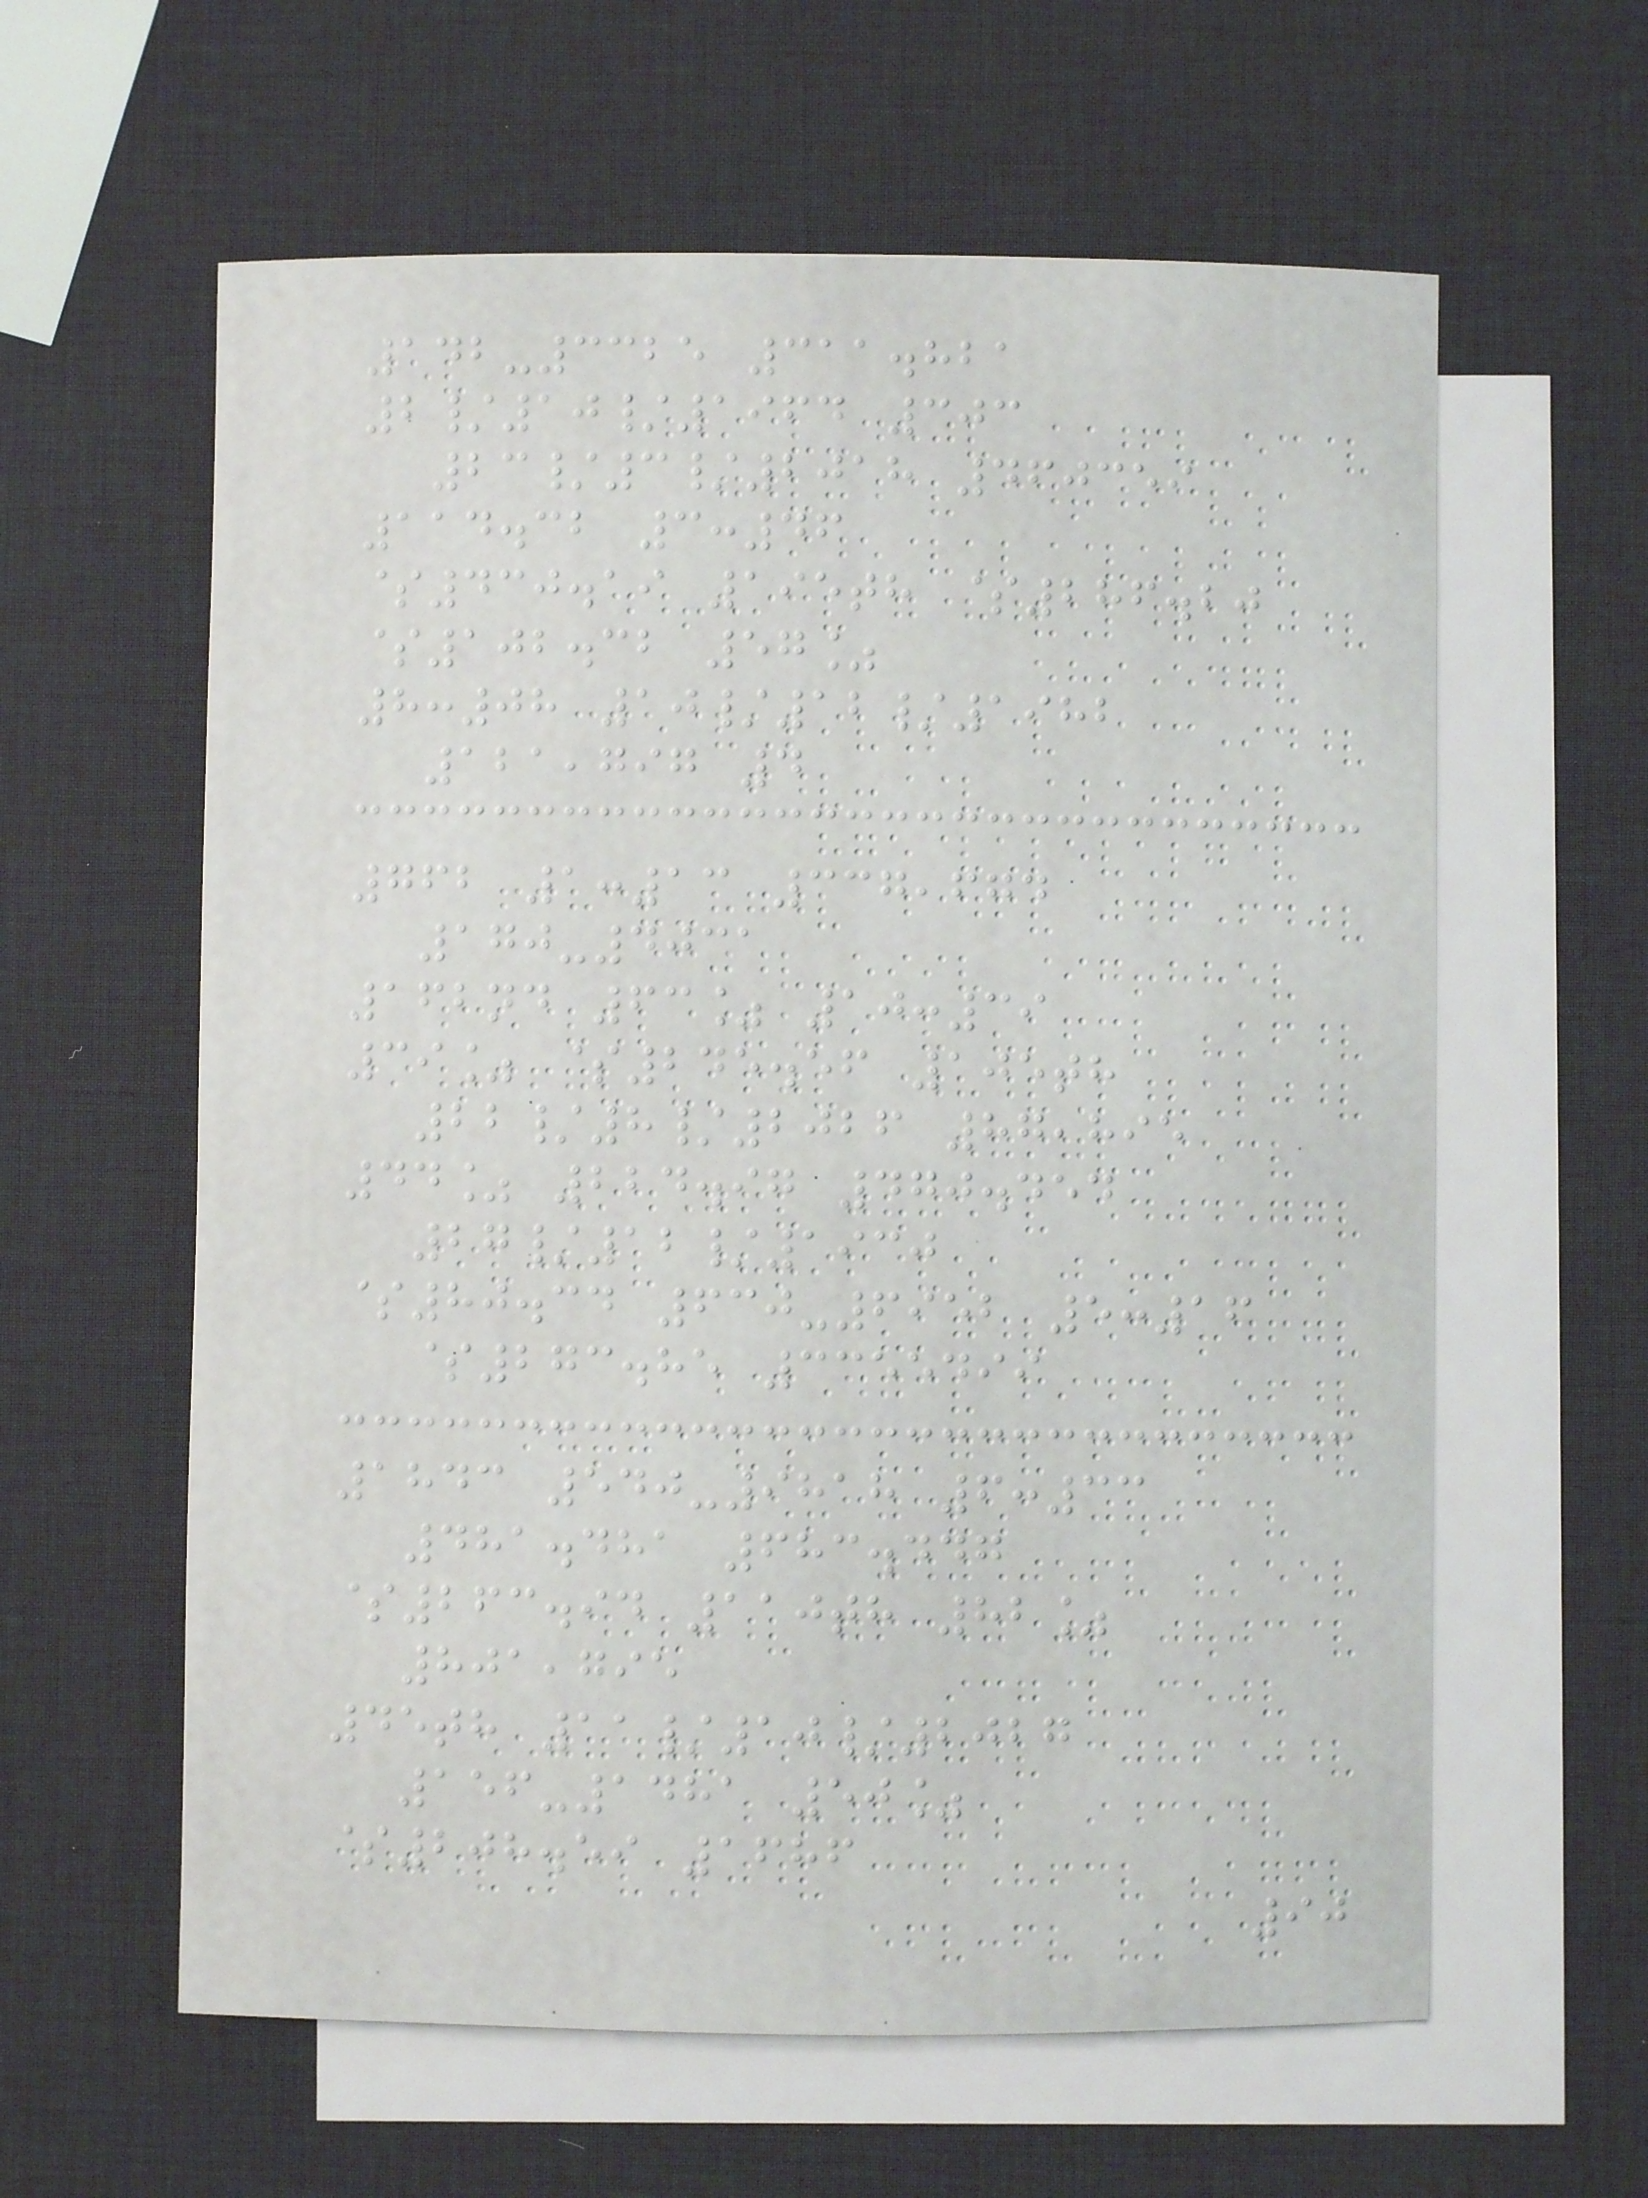142-3325 311.821
2/10/1964 303
23/3/2018 460359
114.32 3:46
$430.19 195th $286.20
$102.32 57%
8:08 10/12/1982
121,797 4
762 1:13 337,674
170-4031
162nd 63% 10:39
39% $245.56 105th
22/8/2026 87,895
44% 224.97 470.454
27/12/1930
$80.34 630-6952 5:16
$273.85 3355499
1843 540-9818 6:33
481.481 683.447
$263.94 110th 82%
801,795
45th 11/10/2027
156-1481 50%
$208.59 1686
90
